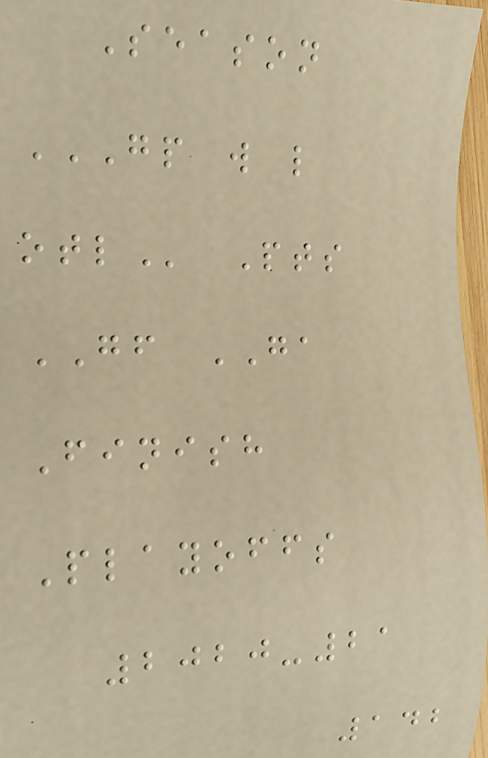Season
GP W L
OTL Pts
GF GA
Finish
Playoffs
2020-21
142
